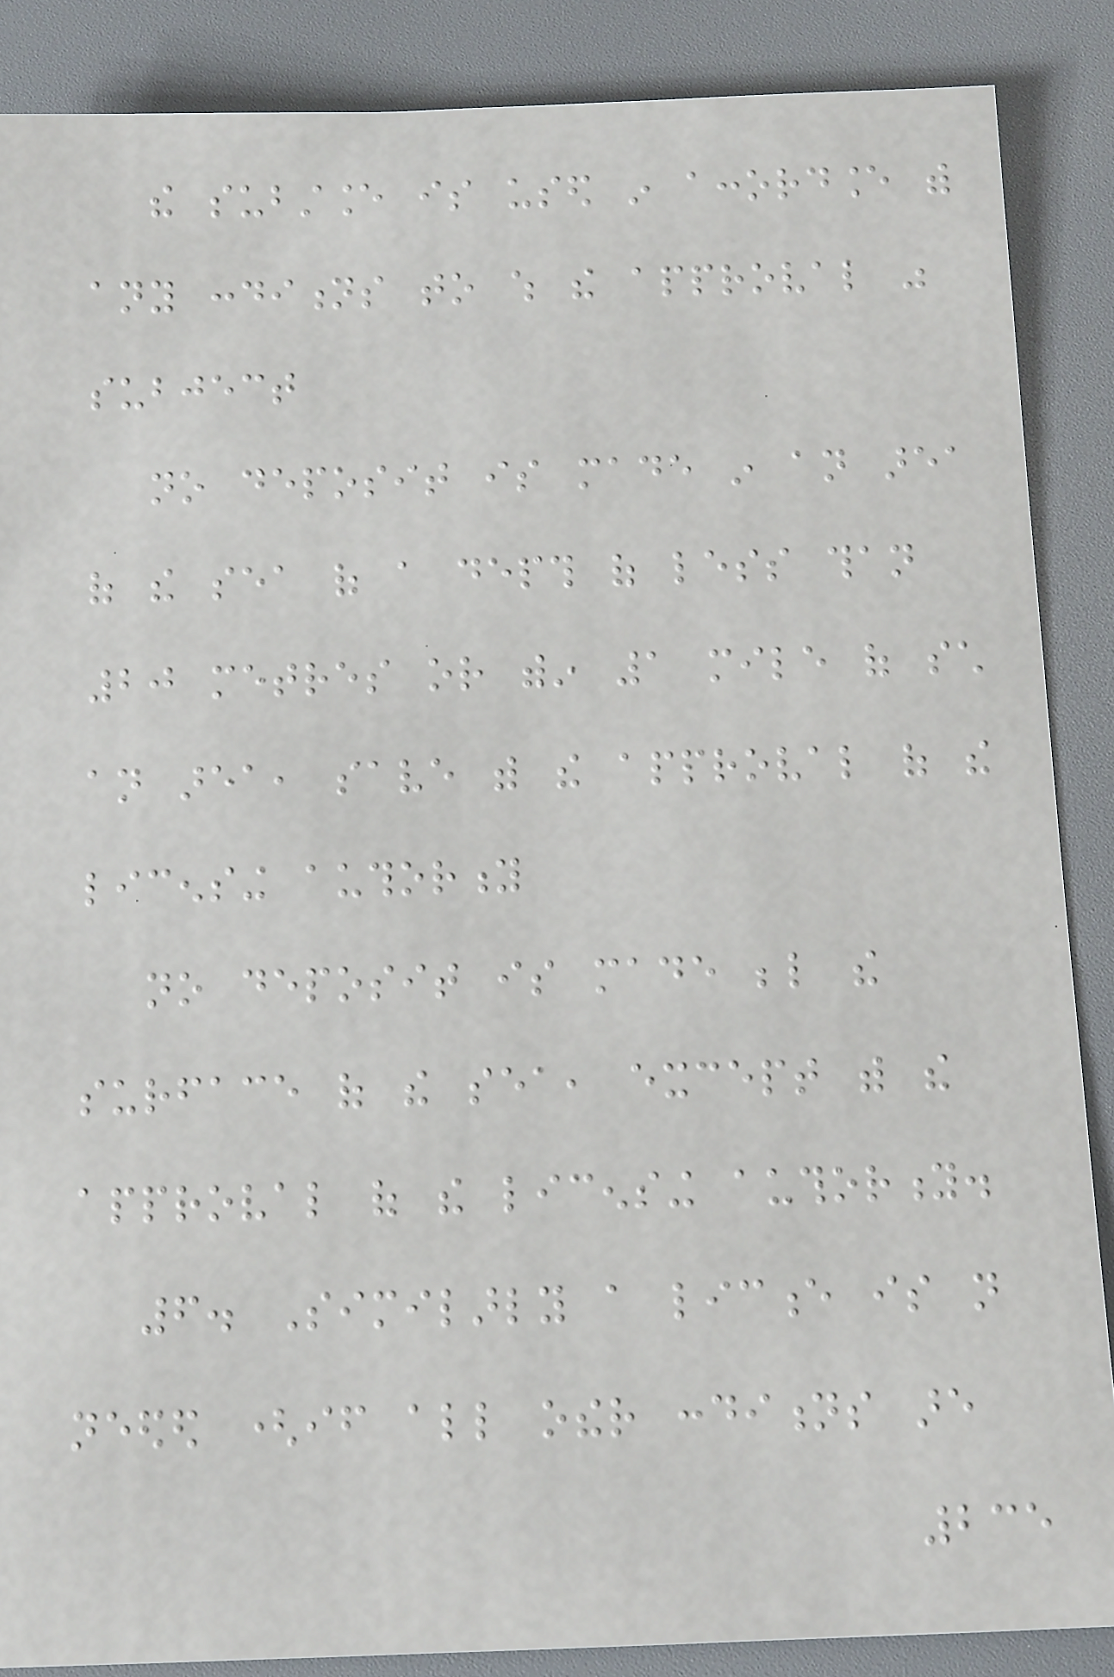the substance is used in accordance with
any conditions to which the approval was
subject
no deposit is made in an area
of the sea of a depth of less than
20 metres or within 1 mile of such
an area, save with the approval of the
licensing authority
no deposit is made below the
surface of the sea, except with the
approval of the licensing authority.
6. Similarly a licence is not
needed (if all other conditions are
235
